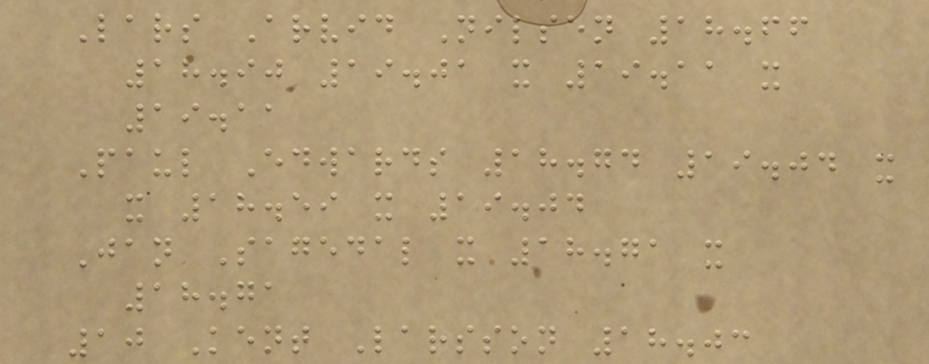Lars Arvid Nilsen 18.66
18.90 19.01 x 19.11 x
19.11
Paul Edwards 18.74 19.04 x
x 18.59 x 19.04
Jan Sagedal x 18.71 x
18.71
10 Kent Larsson 18.03
